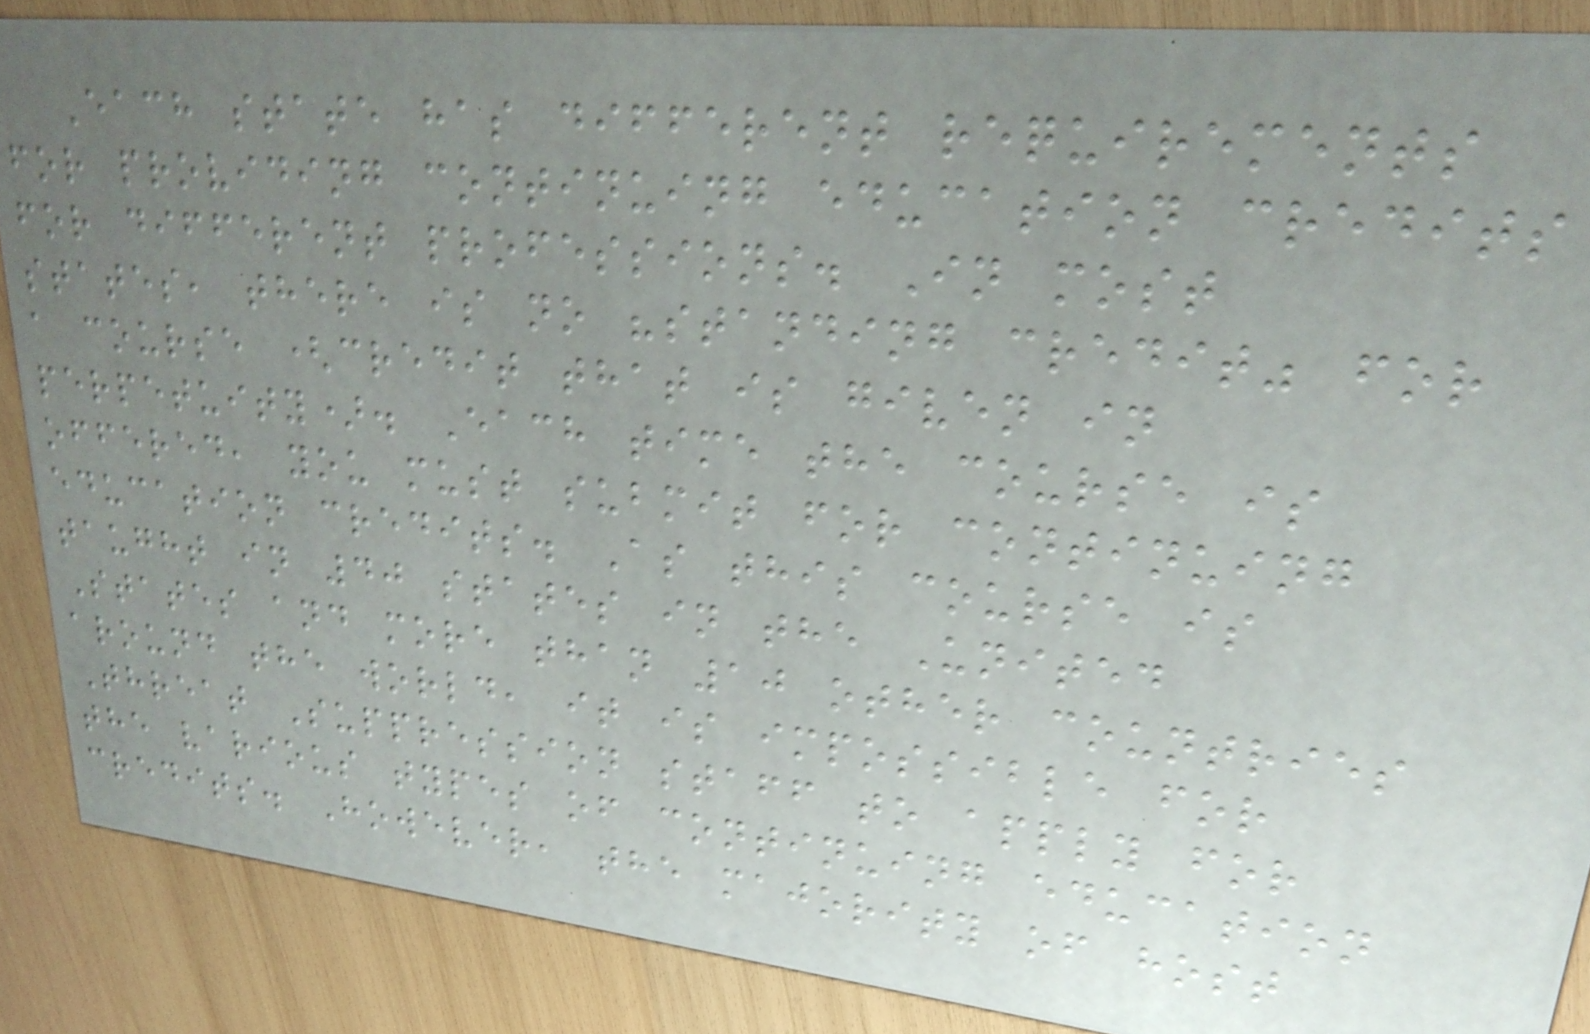Each state has different requirements
for providing continuing education credits
for different professions. In most
states, there is no "standing credit" for
a course (credit that is given in
perpetuity). Each time the course is
offered, you must submit for continuing
education credits. As this course is
taught in 40 states in the United
States and more than 10 other countries
around the world, it is impossible for
Threat Suppression staff to apply for
the various types of continuing education
credits. However, the majority of host
